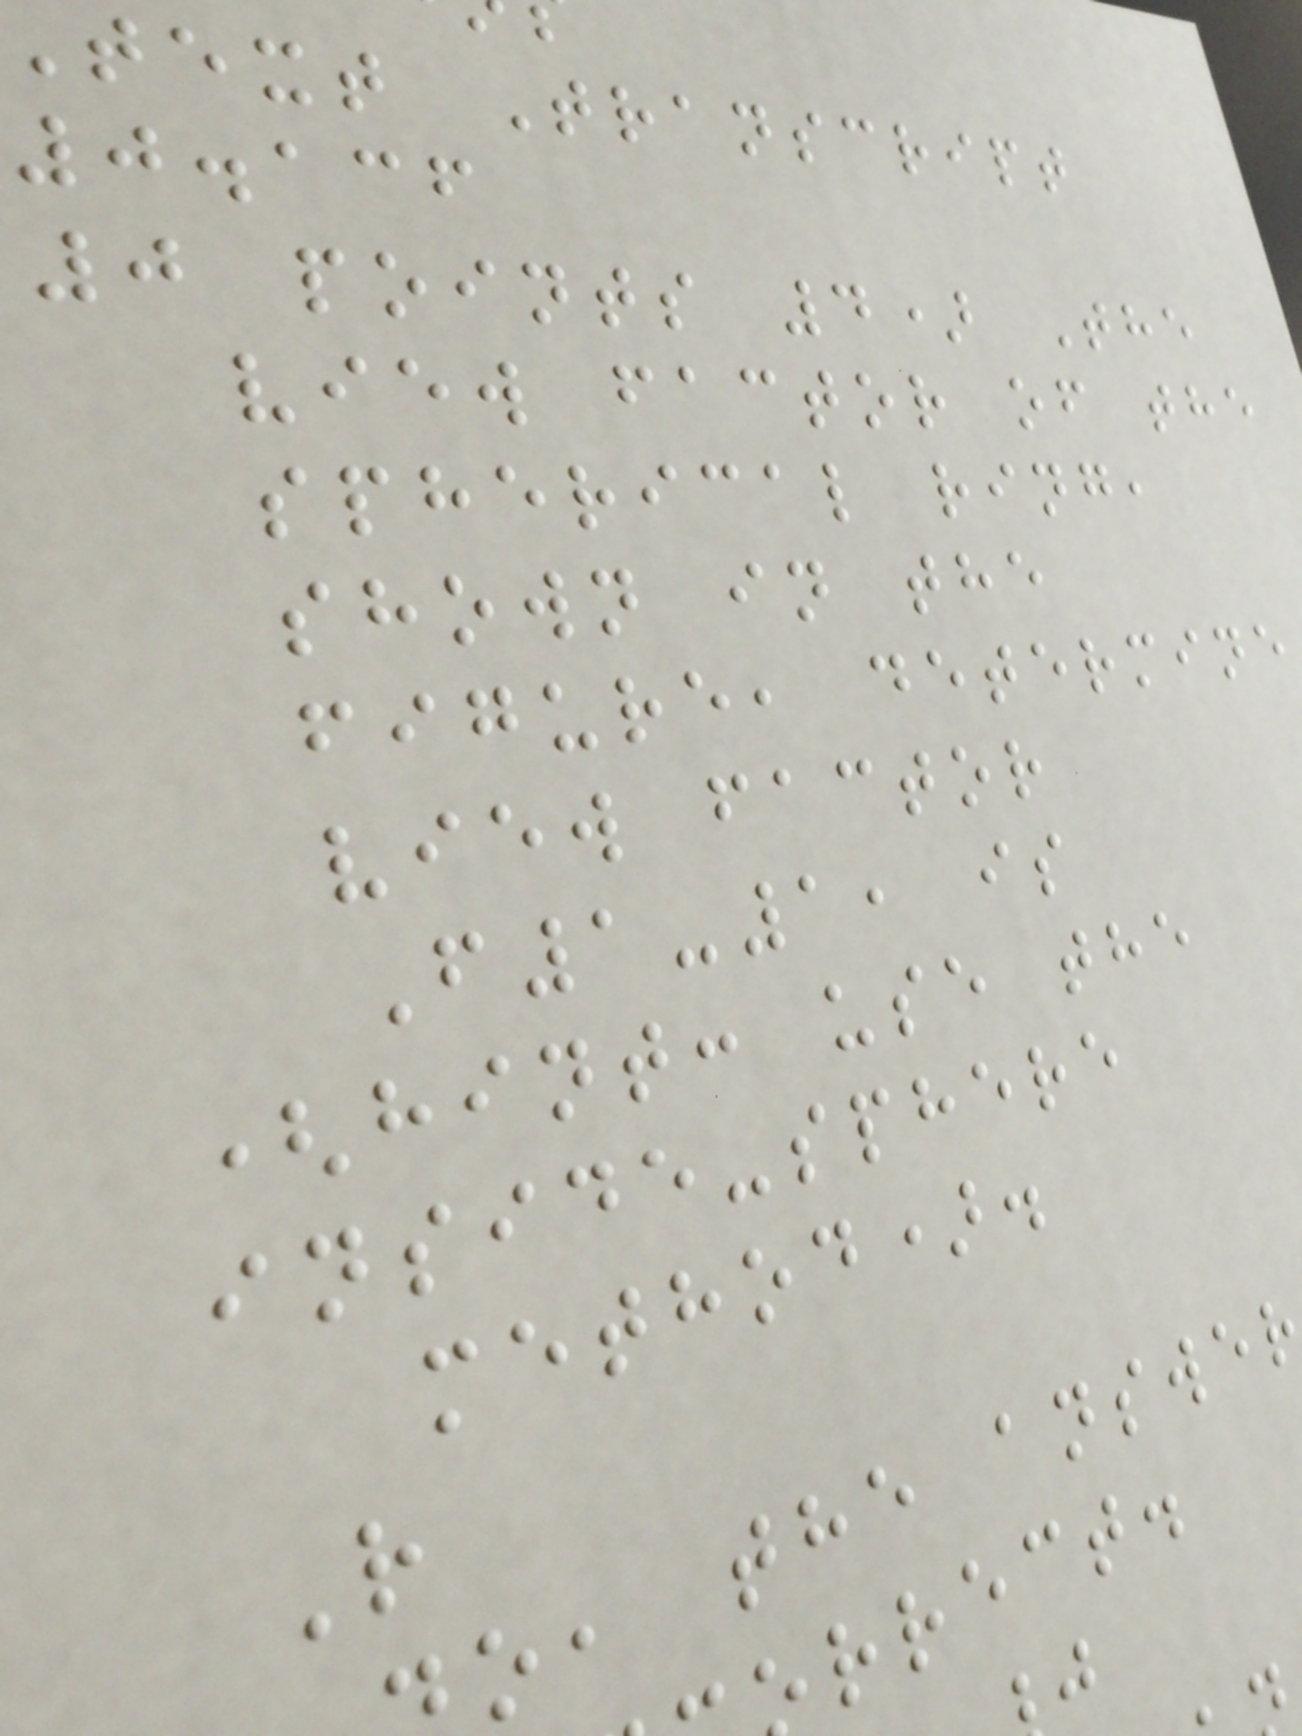text Transcript
0.136
0 points 4) The
view factor of the
spherical ring,
shown in the
figure, determine
view factor
F1-1, is
(hint: use the
inside-sphere
method).
R
o, the answer
rrect.
